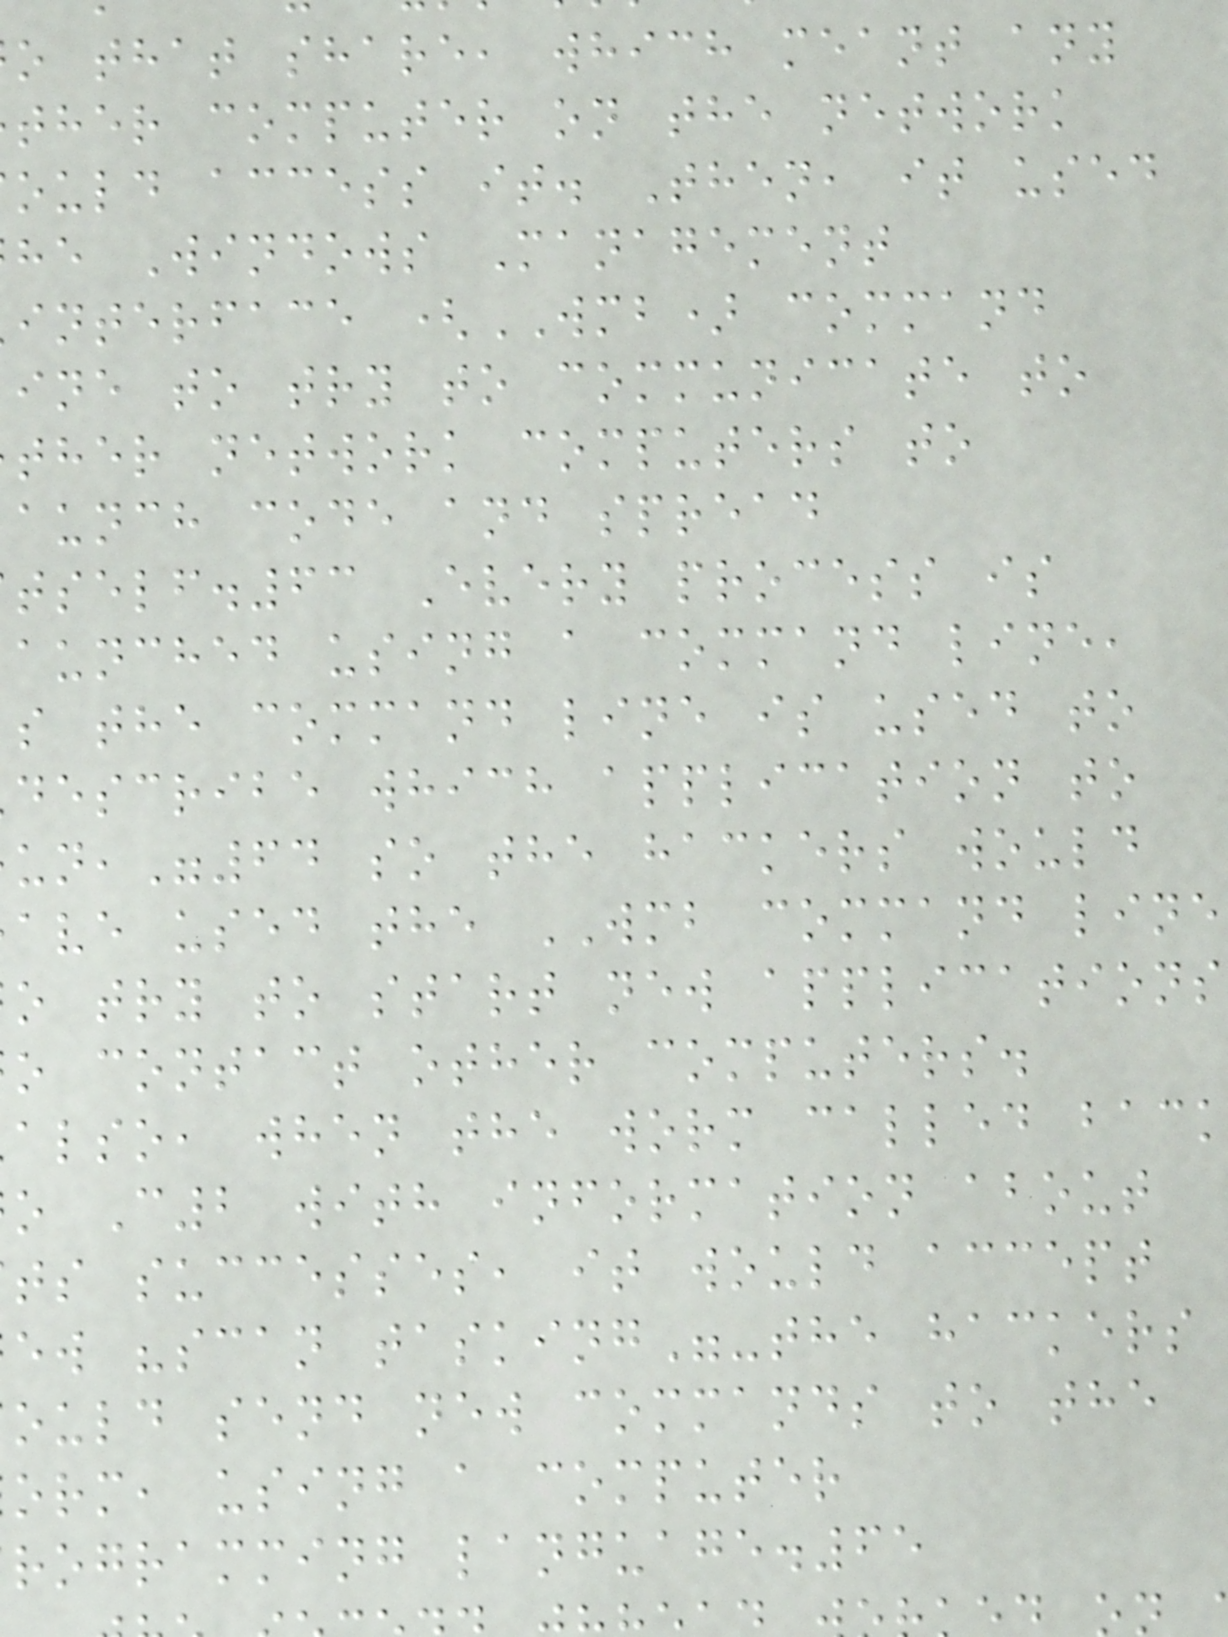o that share, which meant any
ther computer on the network
ould access it. Then, it used
he Windows Management
interface (WMB) command
ine to try to communicate to
ther network computers to
aunch code and spread
tself.63 Every process is
aunched using a command line,
s the command line is used to
describe which application to
un,"64 so the hackers would
ave used the WMB command line
o try to start new applications
o contact other computers.
also, when the worm called back
o C2 with information about
ts successes, it would accept
ew "scan tasking"-the hackers
ould send new commands to the
orm, using a computer
rogramming language.65
